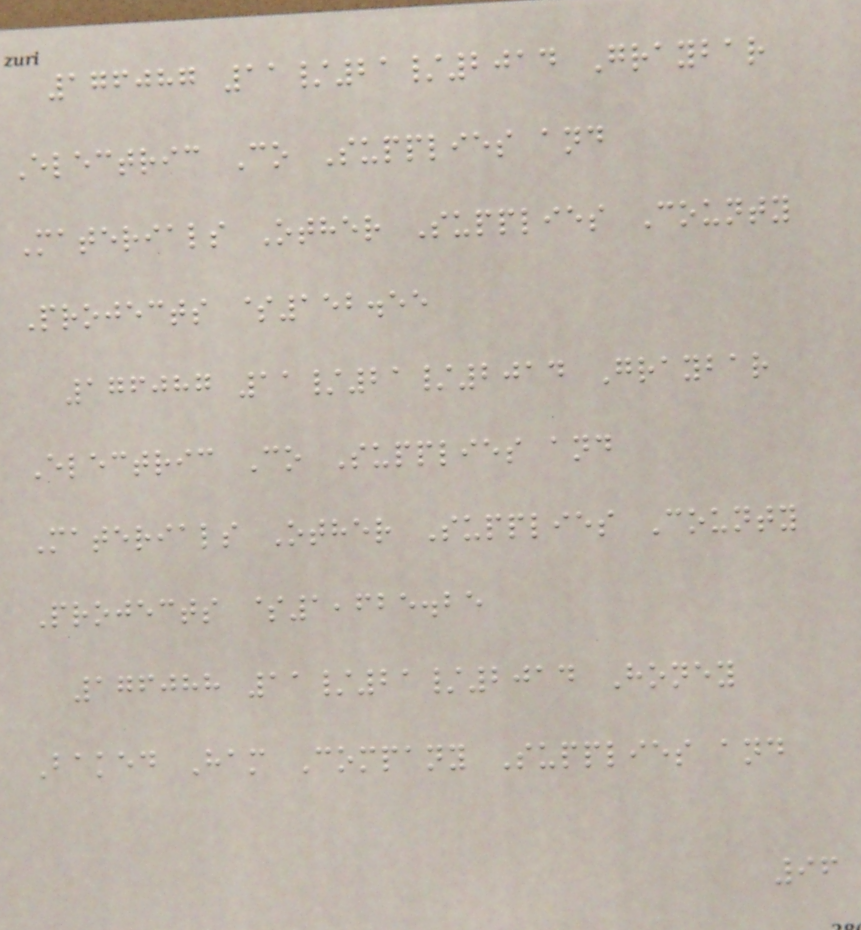176087 11/21/2014 Graybar
Electric Co Supplies and
Materials Other Supplies County
Projects $152.55
176087 11/21/2014 Graybar
Electric Co Supplies and
Materials Other Supplies County
Projects $1,625.25
176088 11/21/2014 Honey
Baked Ham Company Supplies and
96
